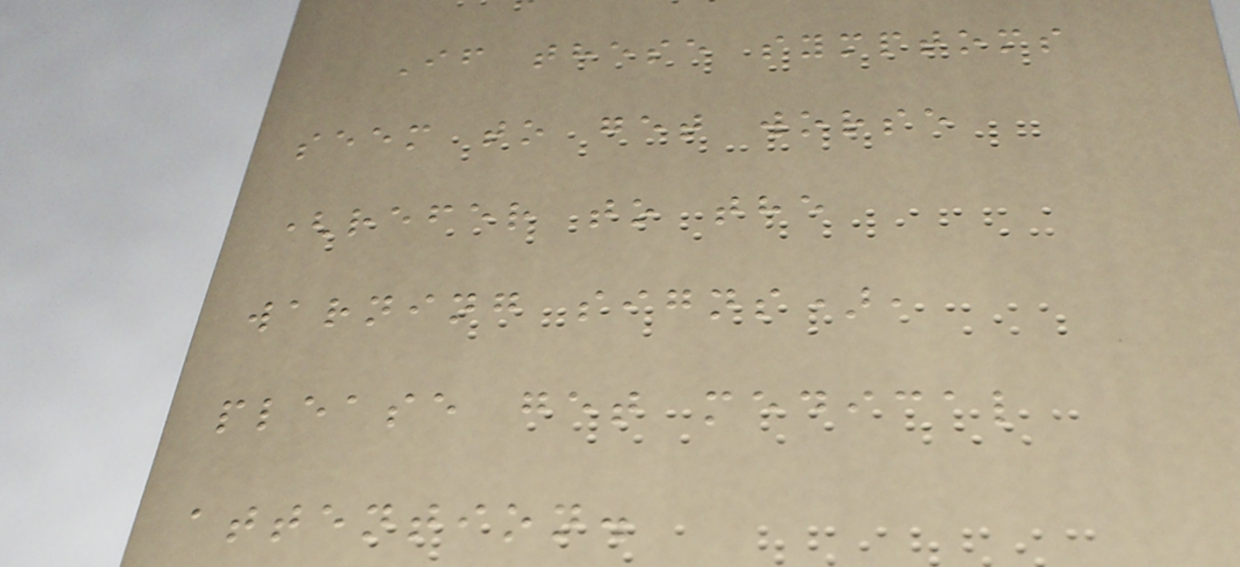If these symptoms
seem to get worse
(refer to the
warning signs),
please get medical
attention.
